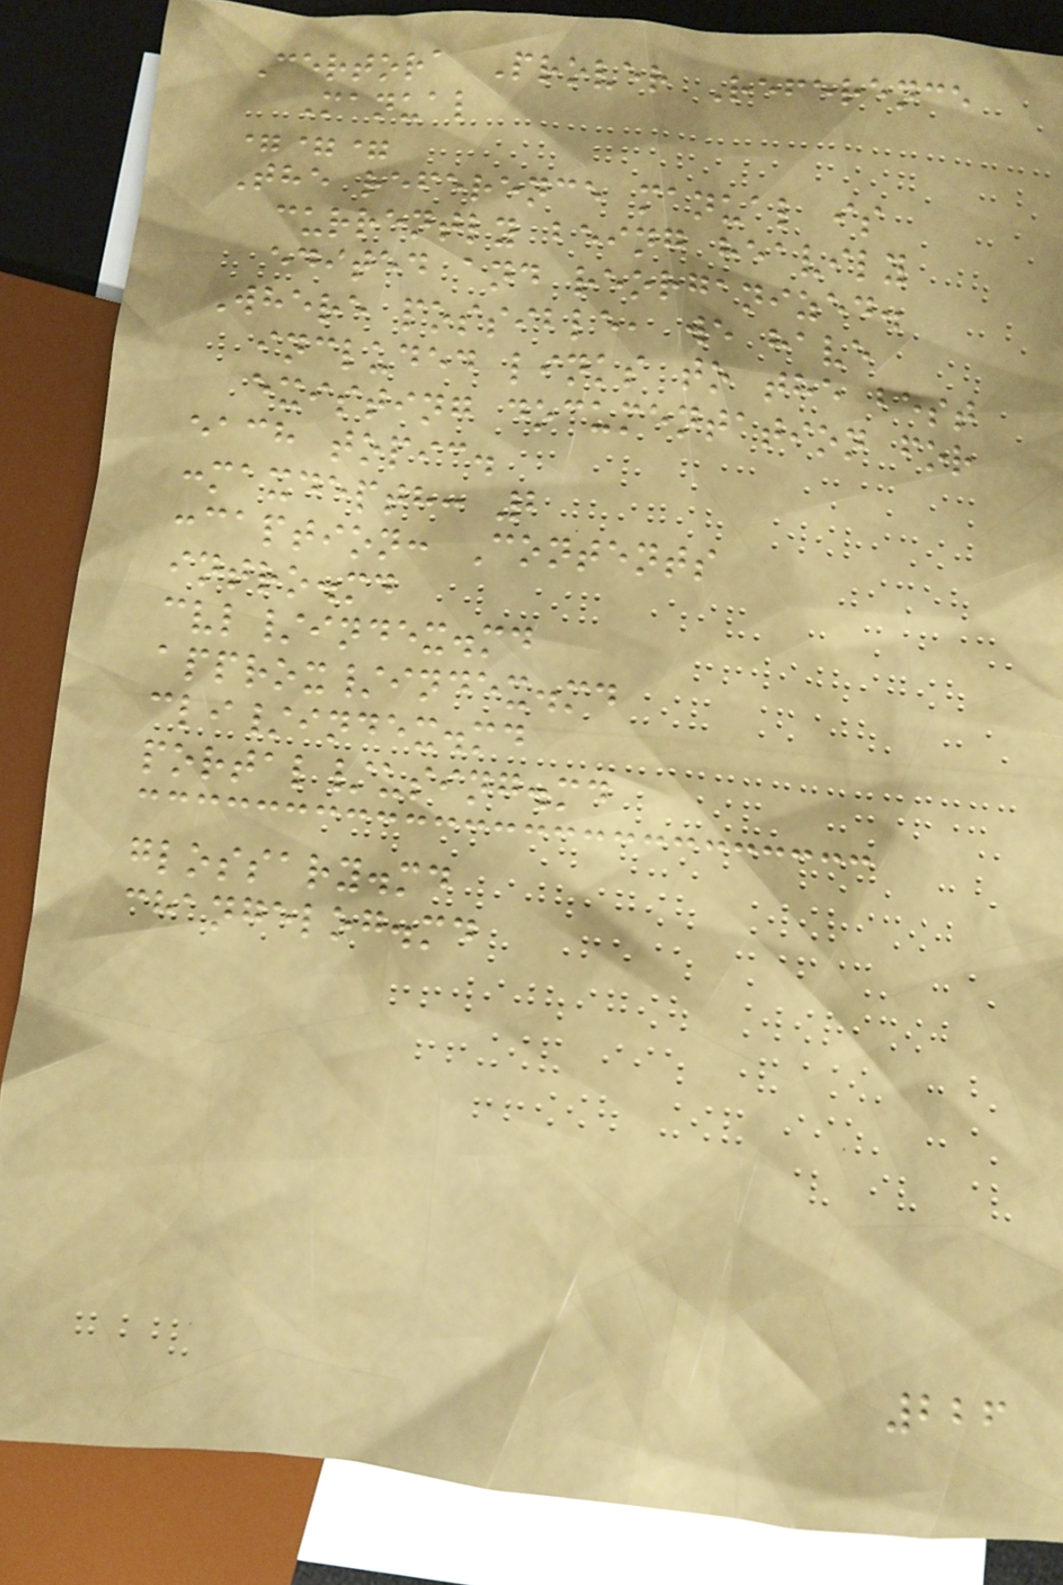Certora Prover Reference
Manual
===
The reference manual is
currently being heavily
edited and reorganized.
Where possible, we have
included links to the best
existing documentation for
each topic.
:maxdepth: 2
:caption: Contents
intro.md
cvl/index.md
approx/index.md
cli/index.md
portal/using.md
glossary.md
changelog.md
226
